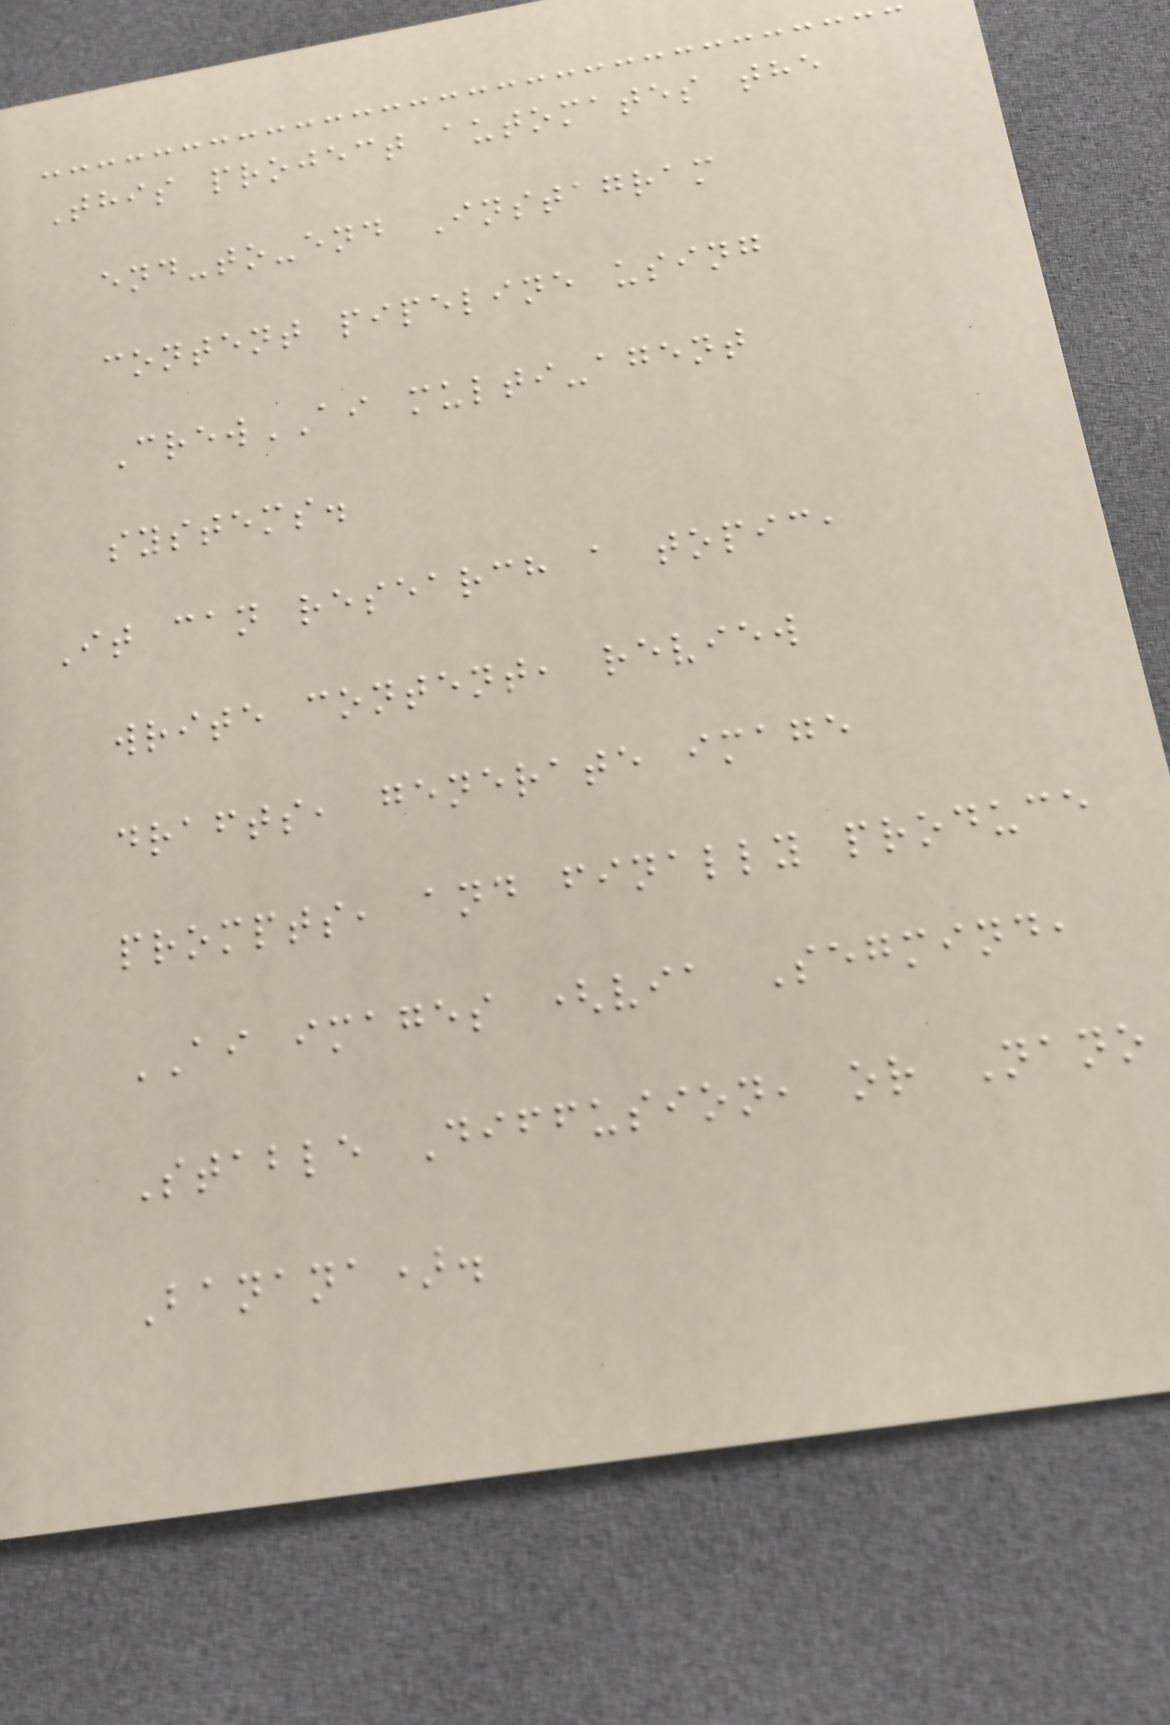This project automates the
end-to-end Instagram
content pipeline using
CrewAI multi-agent
systems.
It can research a topic,
write content, review
drafts, generate image
prompts, and finally produce
AI images (via Segmind,
Stable Diffusion, or Nano
Banana).
